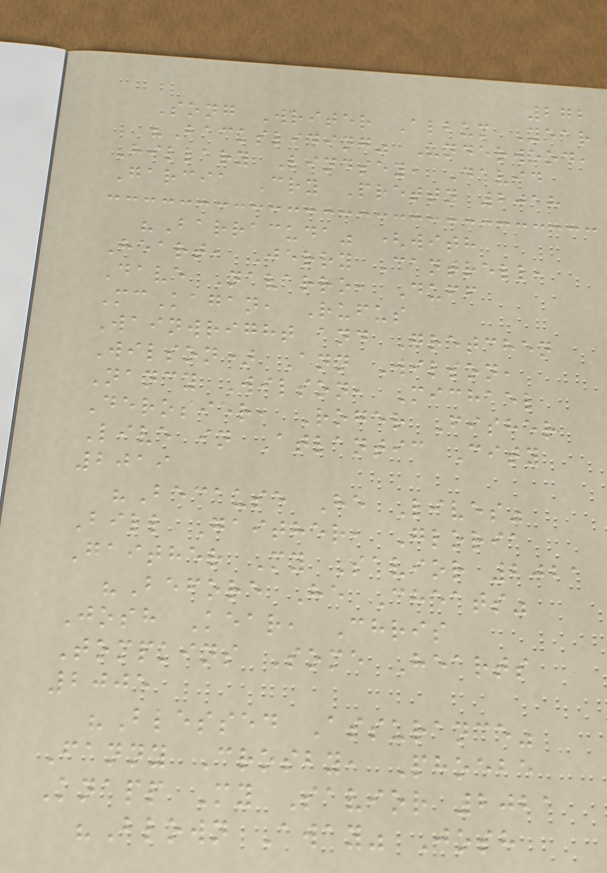272
Song Writer Album Year
"Backsliding" Underwood,
Hillary Lindsey, David
Garcia Cry Pretty 2018
"Barracuda" (with
Heart, Jerry Cantrell,
Dave Navarro, Duff
McKagan, Rufus
Wainwright and Gretchen
Wilson) Ann Wilson,
Nancy Wilson, Michael
Derosier, Roger Fisher
Live in Atlantic City
2019
"Because He Lives"
Bill Gaither, Gloria
Gaither My Savior 2021
"Before He Cheats"
Josh Kear, Chris
Tompkins Some Hearts
2005
"Blessed Assurance"
Fanny Crosby, Phoebe
Knapp My Savior 2021
"Blown Away" Josh
